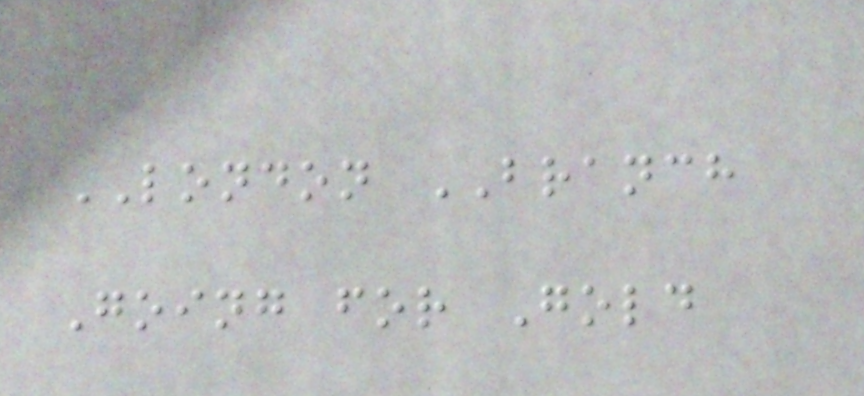LONDON BRANCH
Going for Gold
